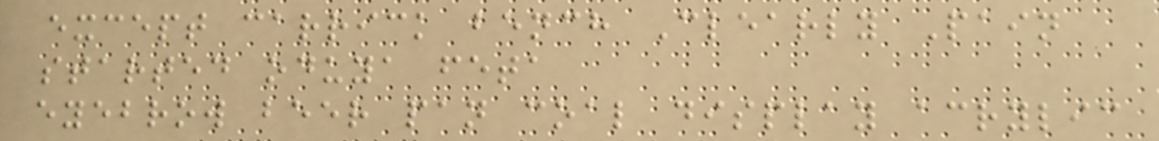except carrick bench Clearly Pain
started oduya feta
eyebrow beer pan coal display acrylic
